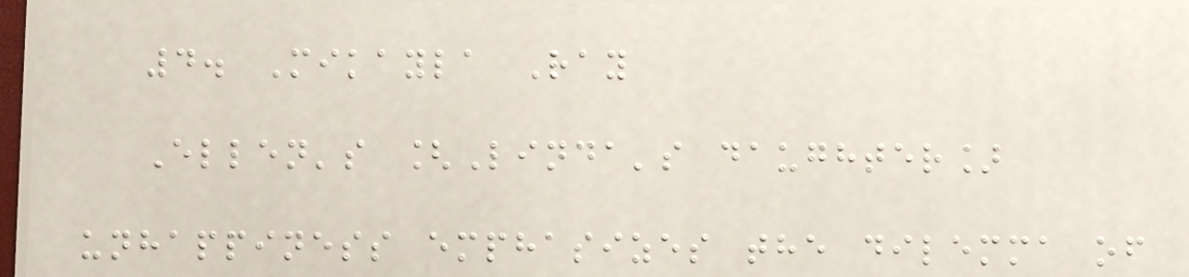4. Mikayla Ray
Ellen's [Linda's daughter]
unhappiness emphasizes the dilemma of
